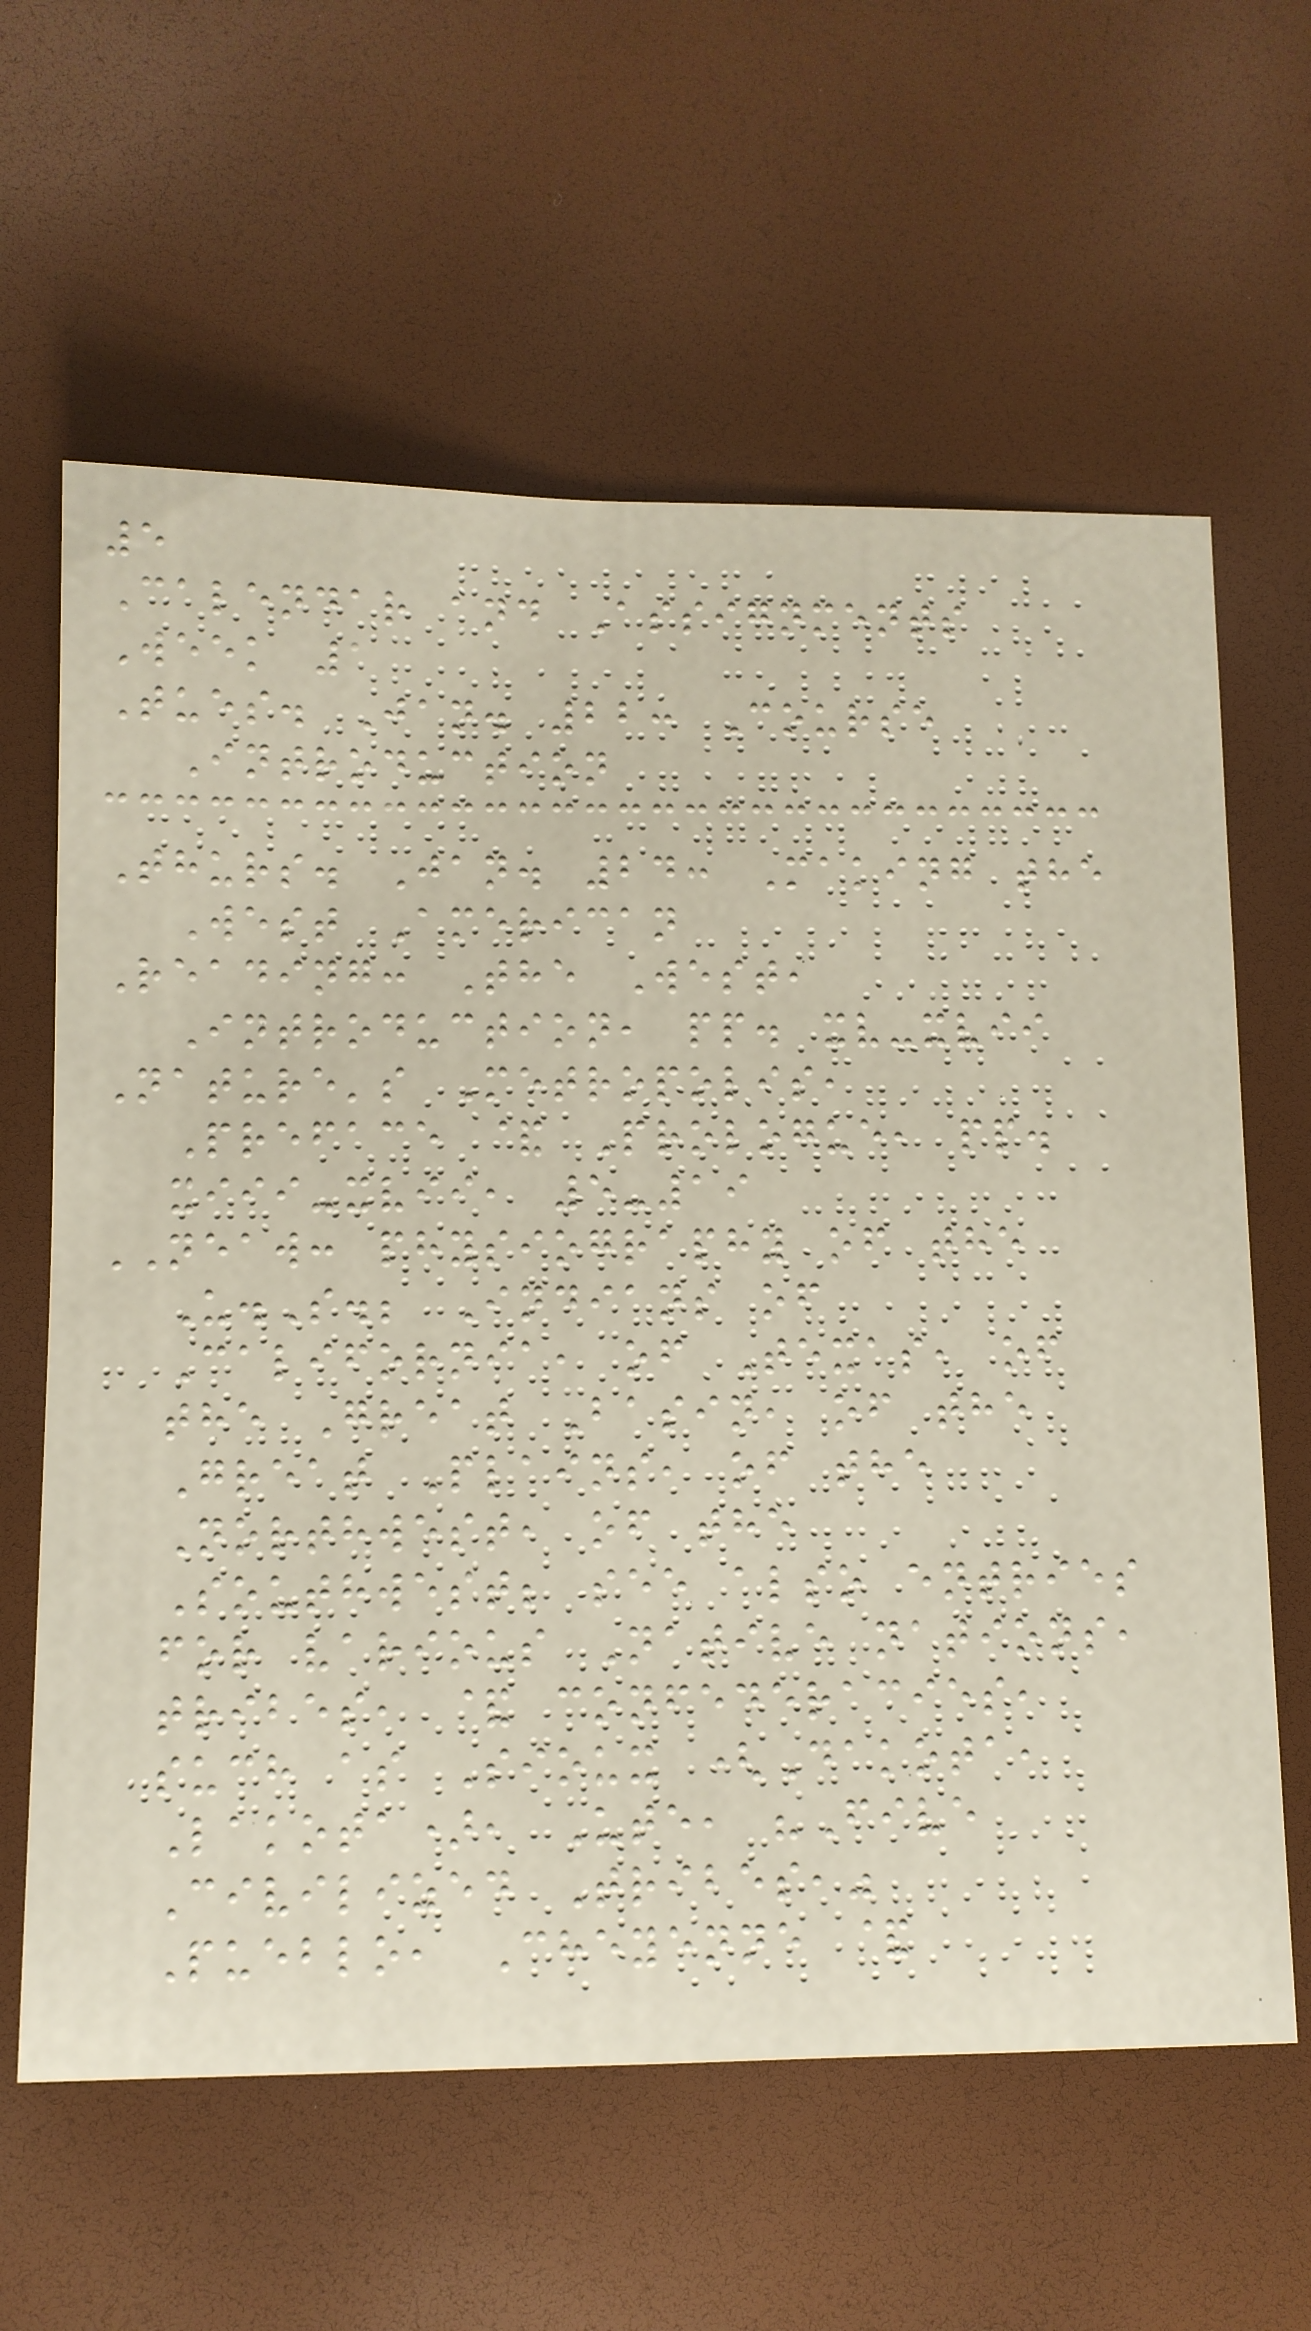5
Calendar and Assignments
Week 1
Tues. Jan. 22: Course
Introduction
Thurs. Jan. 24: Making the
West American
Reading: The West,
Introduction, pp. xv-xvii
Nature's Metropolis,
Preface & Prologue, pp.
xiii-xvii, 5-19
NEAW: physiography of the
U.S.; Indians of
California, of Texas, of
the Great Basin, of the
Great Plains, of the
Northwest, of the
Southwest; see also entries
for various Native nations,
tribes, & confederacies,
such as Sioux (Dakota,
Lakota), Ute, "Five
Civilized Tribes,"
Pueblo, Cheyenne &
